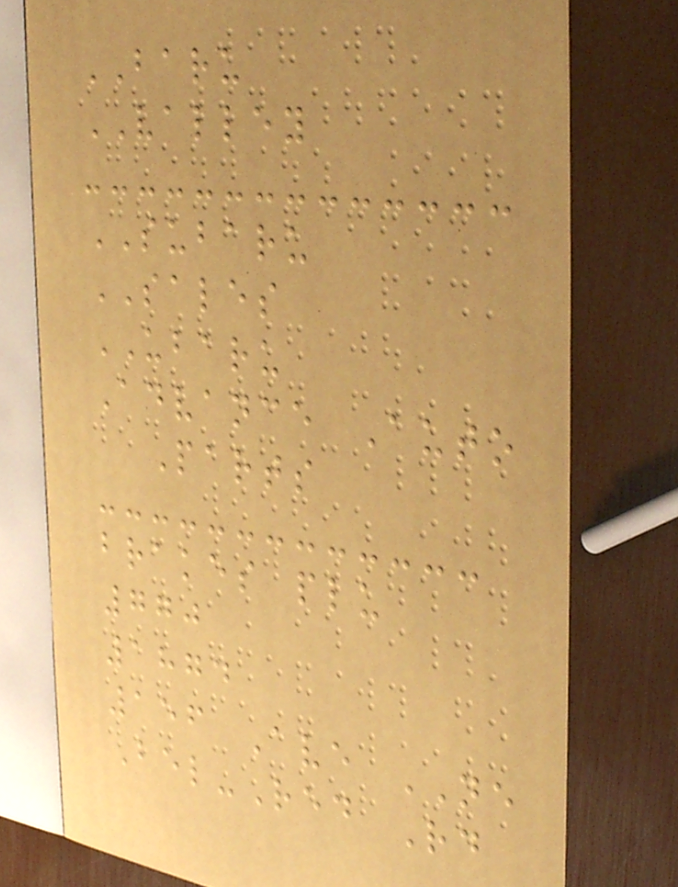BARU
VALLEY
SUBARU
SALES
UBARU
Advance Auto
Parts
brakes plu
770
1874
156 Ave NE
Bel-Red Rd
